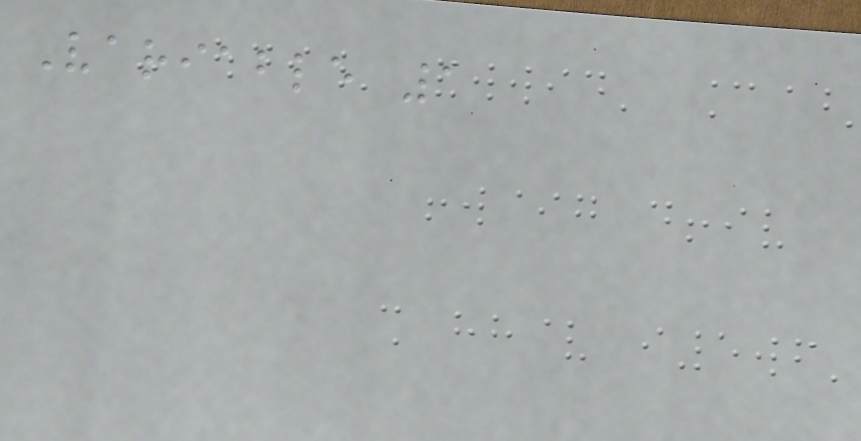Variable 1
